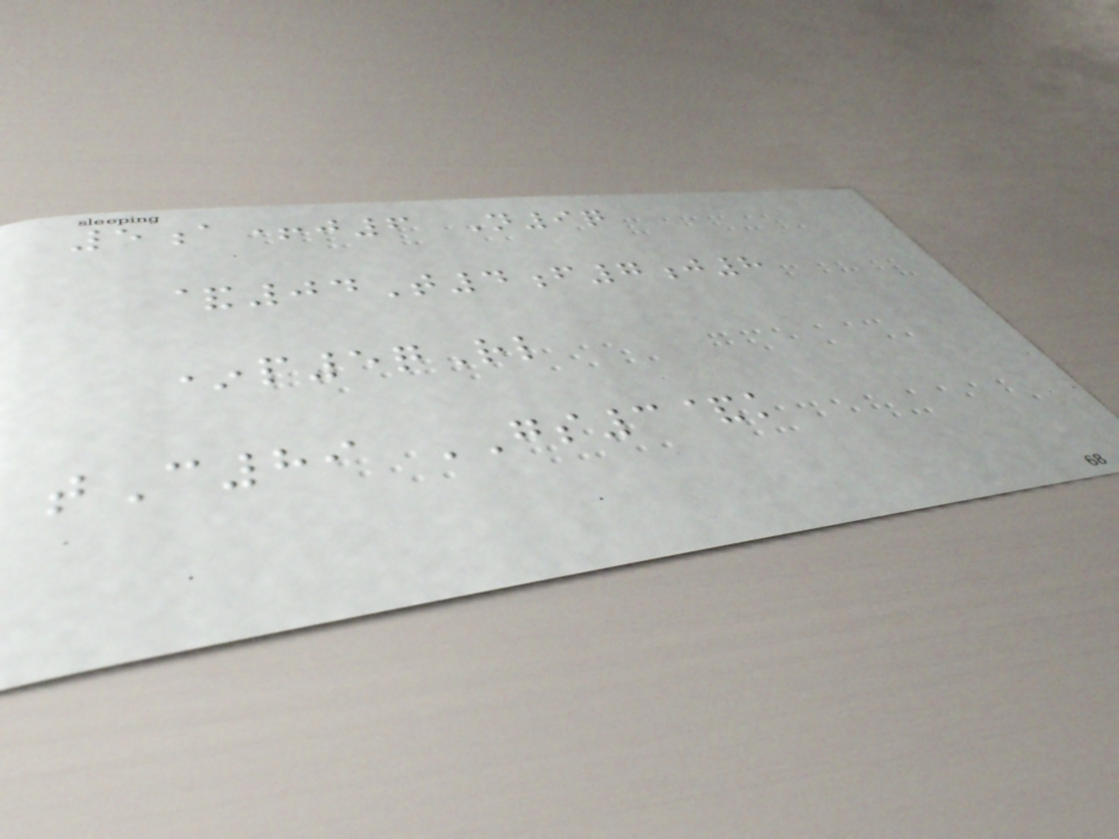5a+j6 N9q
&04T4f7j8
*p5qRl
tC89 GS3&k
